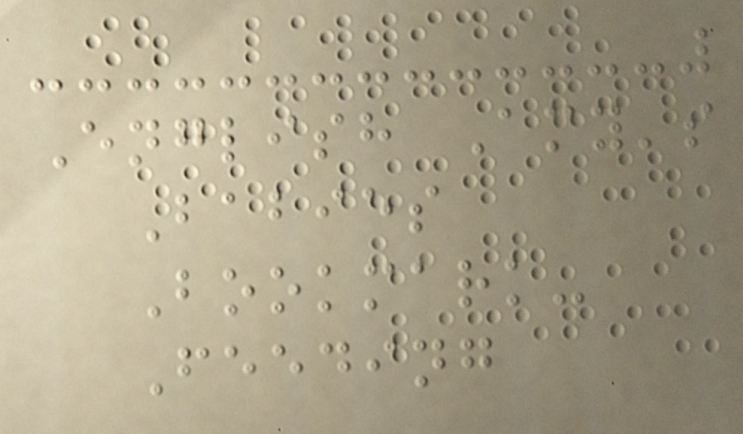English Amy's
Babies
Bookmark-
Feeding
